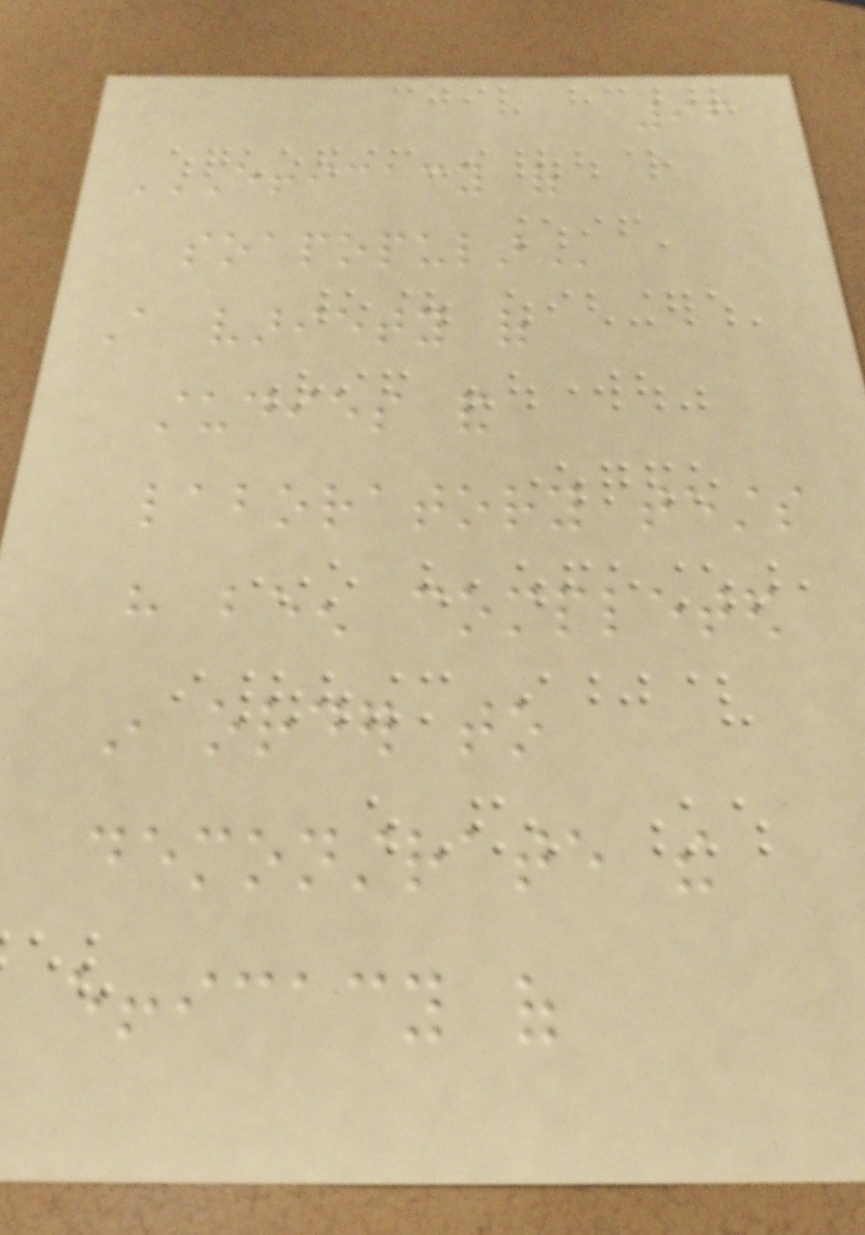96
EFFICACY OF
SOAPOPULAR
A variety of
studies and
laboratory tests
have been completed
in order to
demonstrate the
efficacy of
